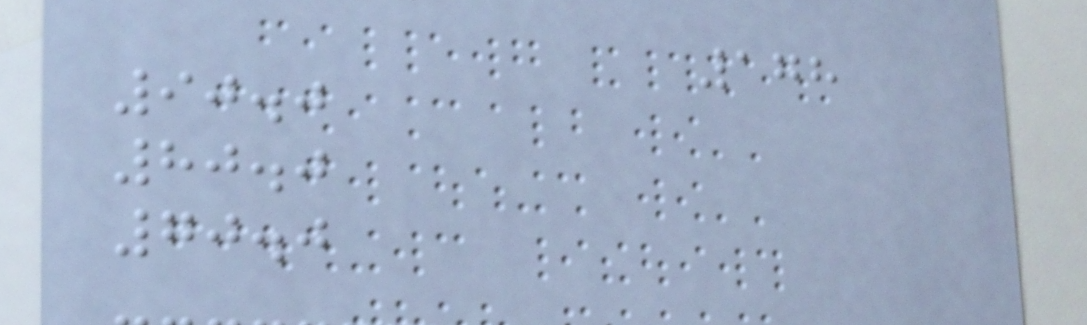178
90.0
80.0
70.0
